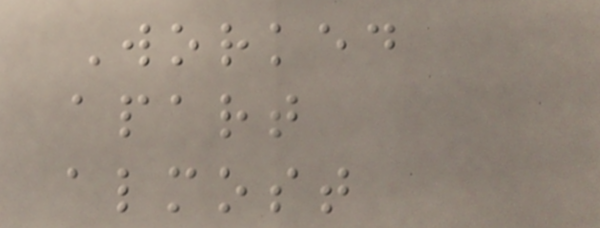Worked
apart
almost
